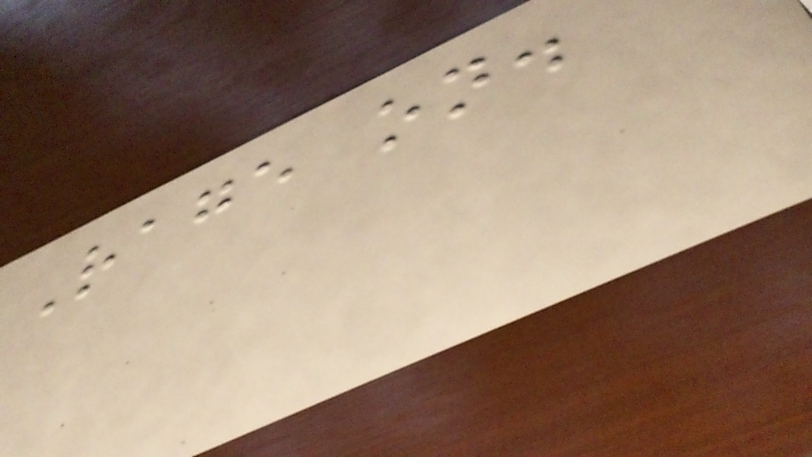Rage on.
